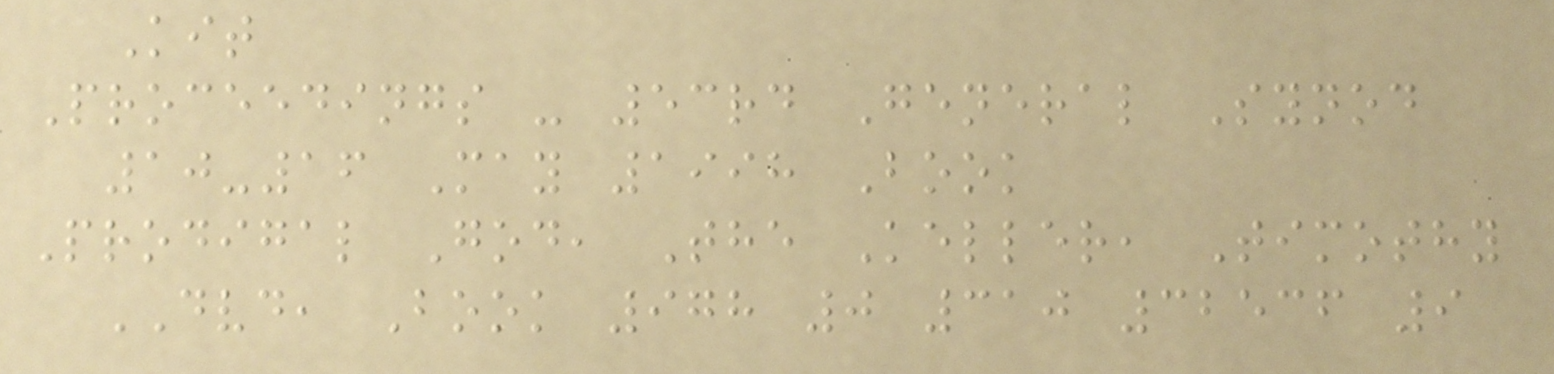Kit
Proceedings - 53rd General Synod
10-16 May 1998 Book
Prodigal God, The Keller, Timothy
DVD, Book 978 0 310 32536 9
